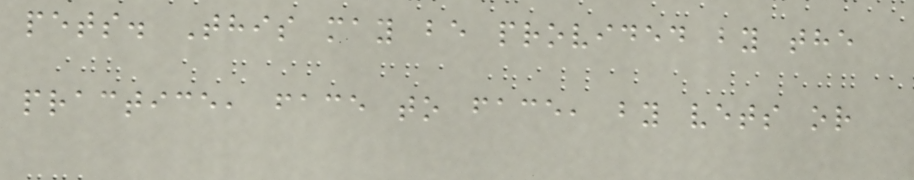pets. This may be provided by the
practice, face to face, by vets or
